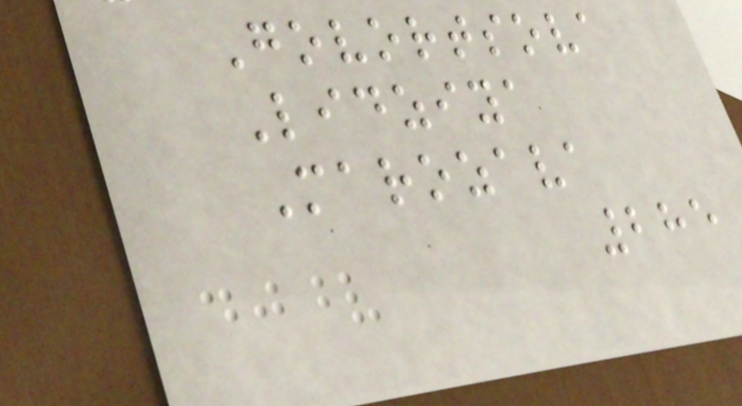Govortsova
Lidziya
Marozava
285
